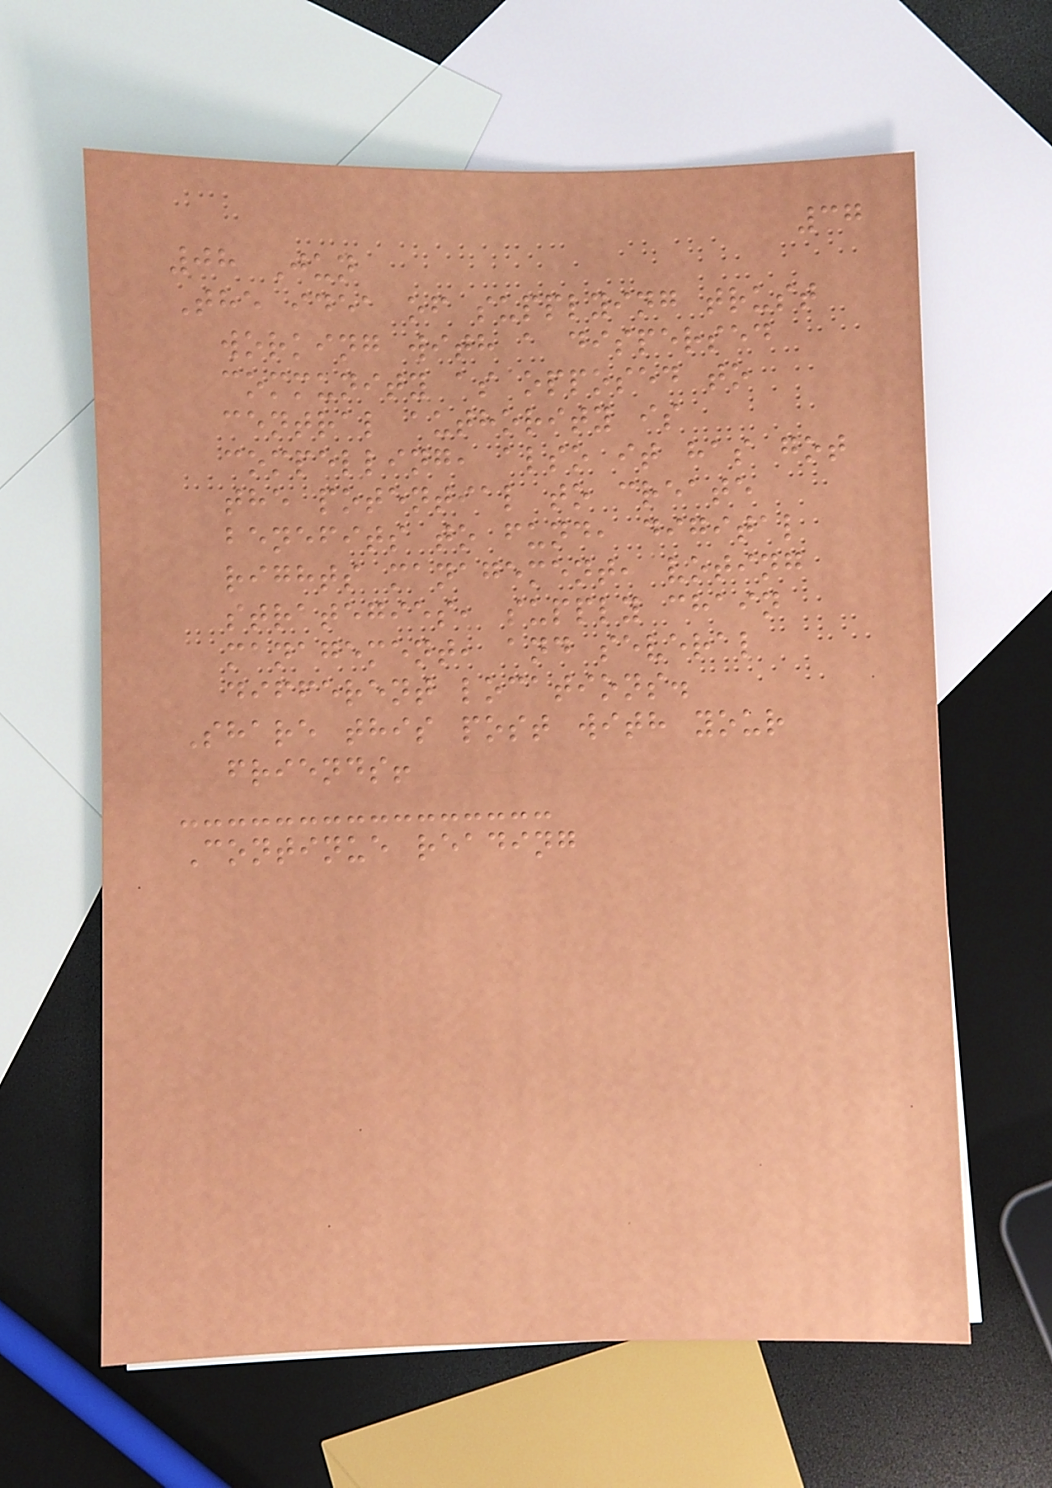37
08 Jun
The idea of supplying trust
working with a dispersed
community as opposed to
central authority is
compelling, also it has got
the potential to create
benefits to fund, digital
rights management, voting
strategies, supply chain
management, and several
different locations.
Share this post with your
friends!
Continue reading
